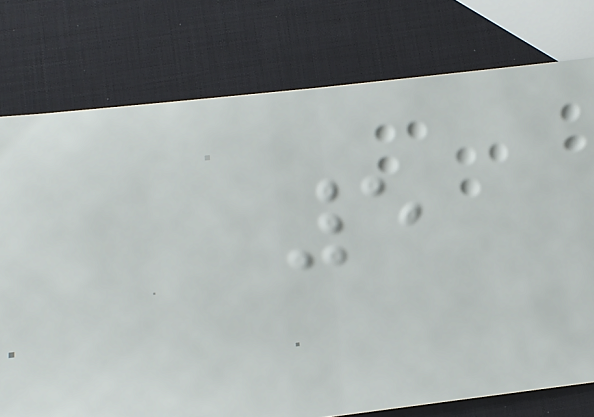5
